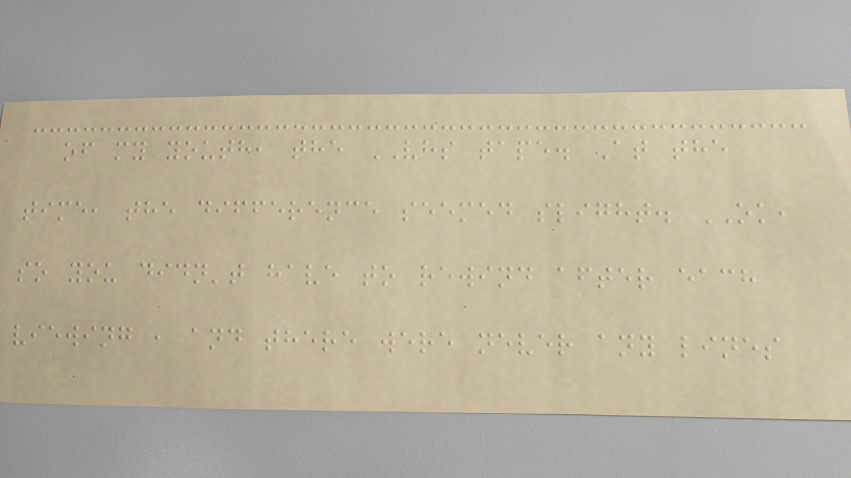of my youth, the VHS tape. At the
time, the difference seemed slight. OK,
so you didn't have to rewind after each
viewing , and there were never any lines
